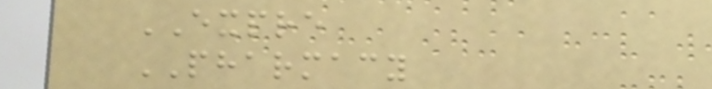EXPRE
PHARMACY
